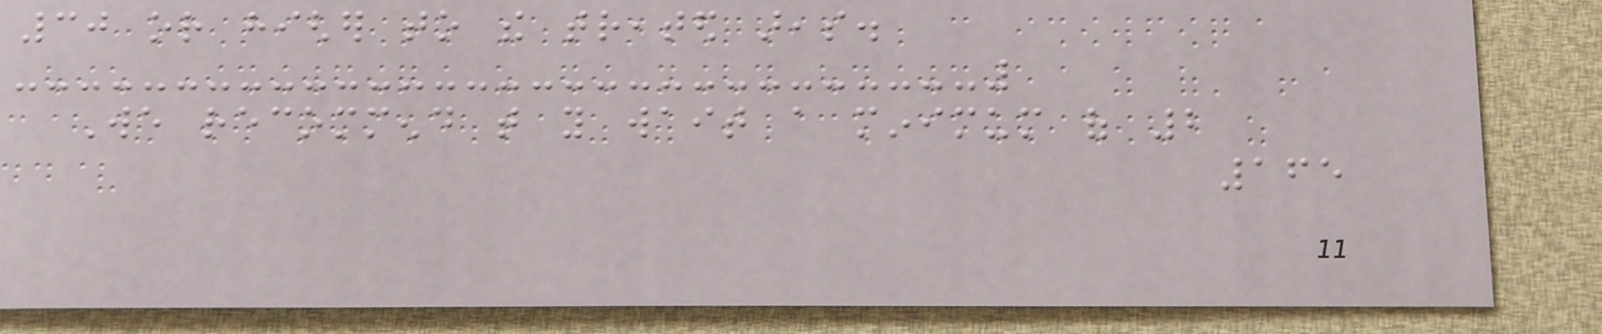30 or higher to the treated areas.
We recommend that you wait a minimum of 2
165
